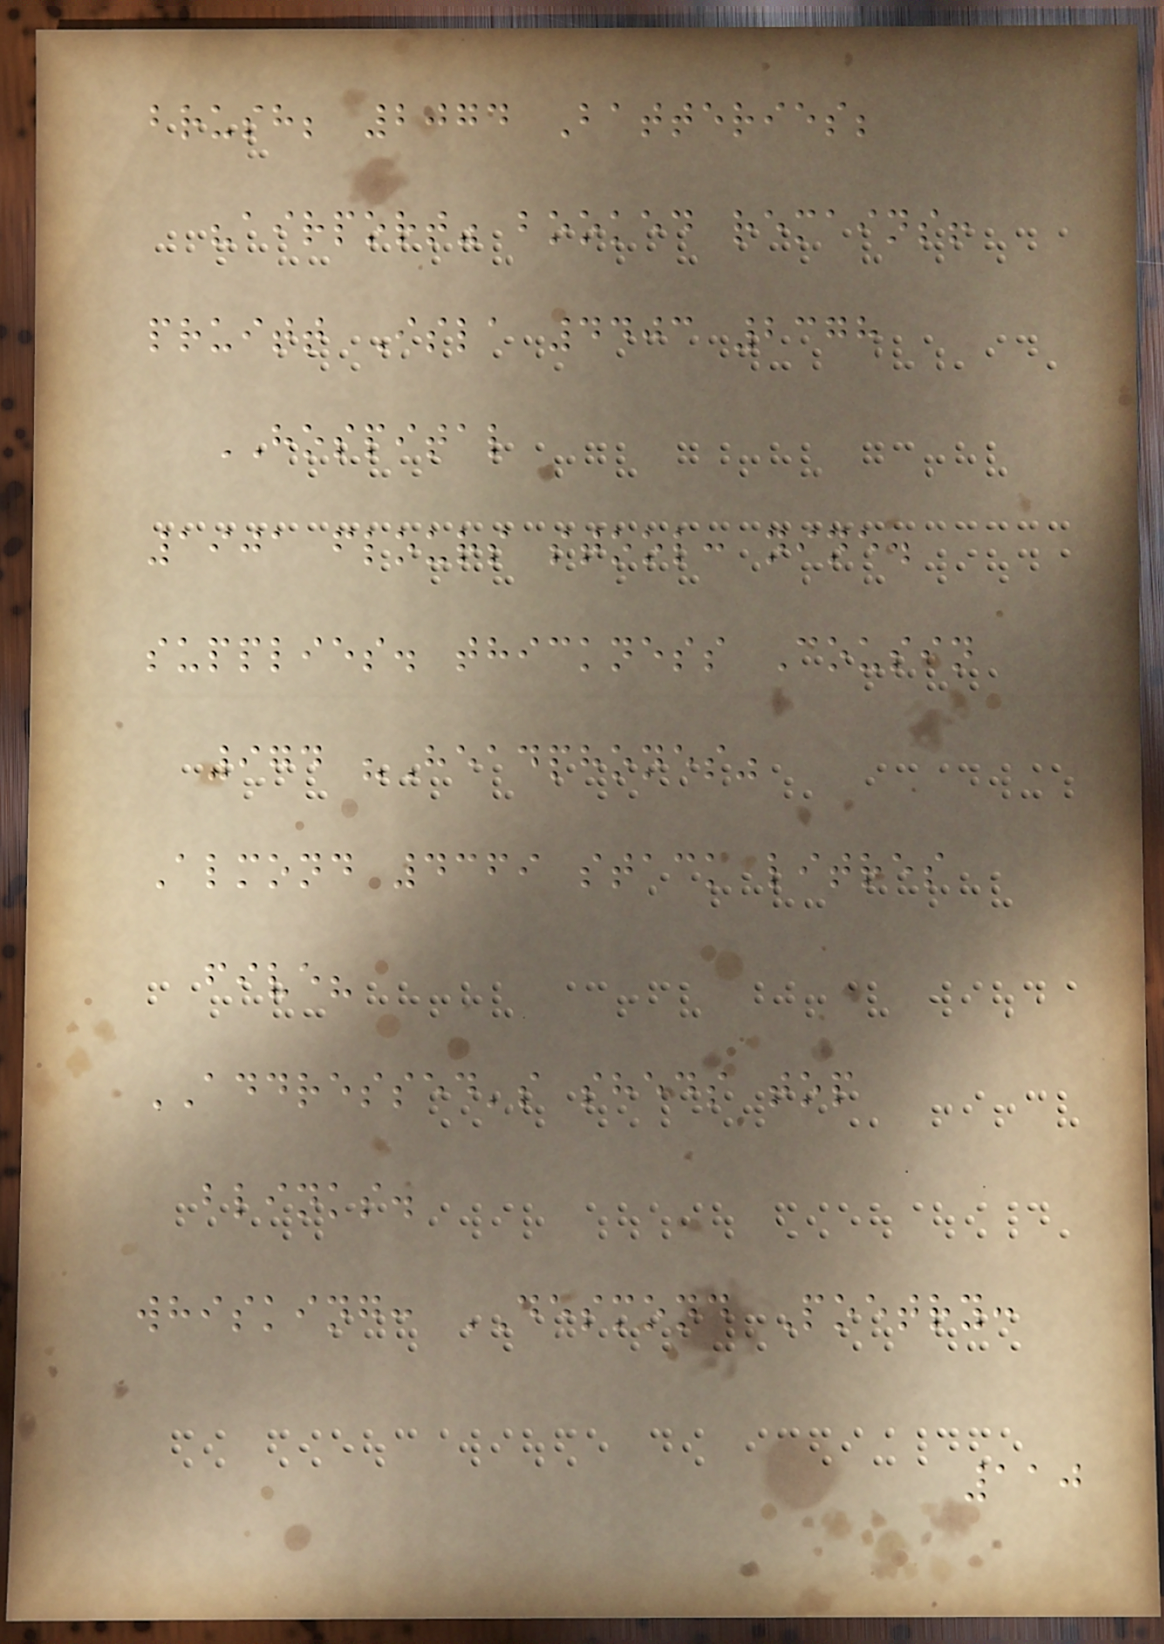brush; 2074 Batteries;
"airport" booked remains!
pruitt Isla 4403 2378
HOSPITAL
1901 flours stool: nine.
supplies. thickness Cousin
974 "Headphones"
Almond 4369 stack litres
five?
ADDRESSED's sheds top
blinks.
whisking: DESMOND Poetry:
110
